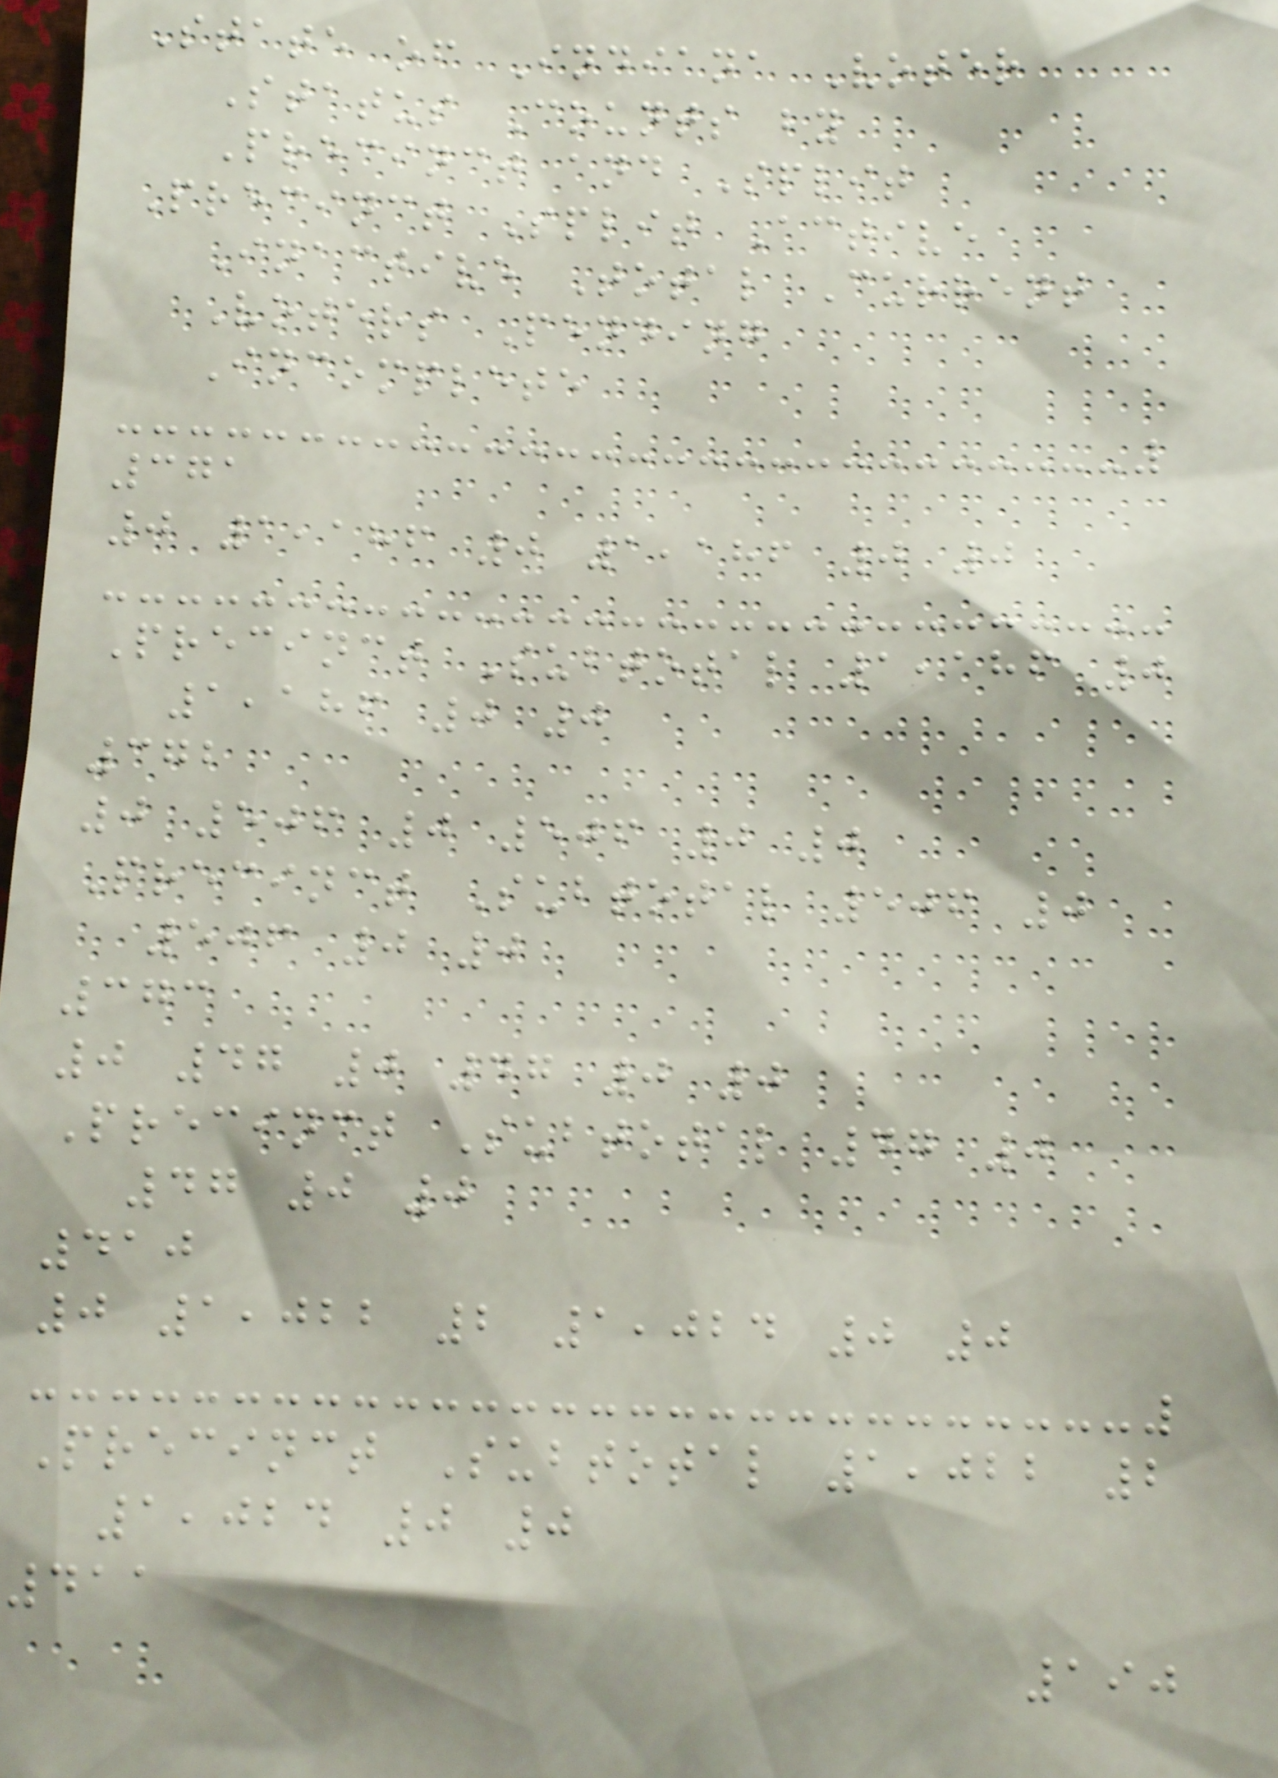State of Indiana Voter
Status Counts by
Precinct and Split
Precinct Split Active
Inactive Total Current
Voters Pending
Incomplete
371
0 1,186 0 1,186 0 0
Precinct Subtotal 1,186 0
1,186 0 0
372
0 506 0 506 0 0
Precinct Subtotal 506 0
506 0 0
373
0 47 0 47 0 0
Precinct Subtotal 47 0
47 0 0
410
0 1,022 2 1,024 0 0
Precinct Subtotal 1,022 2
1,024 0 0
411
190
